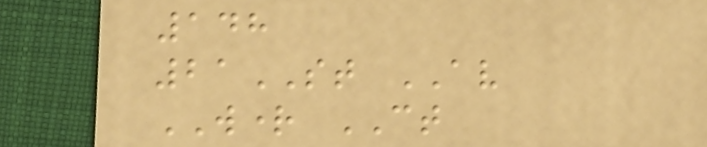148
21ST AV
WRIGHT CT
